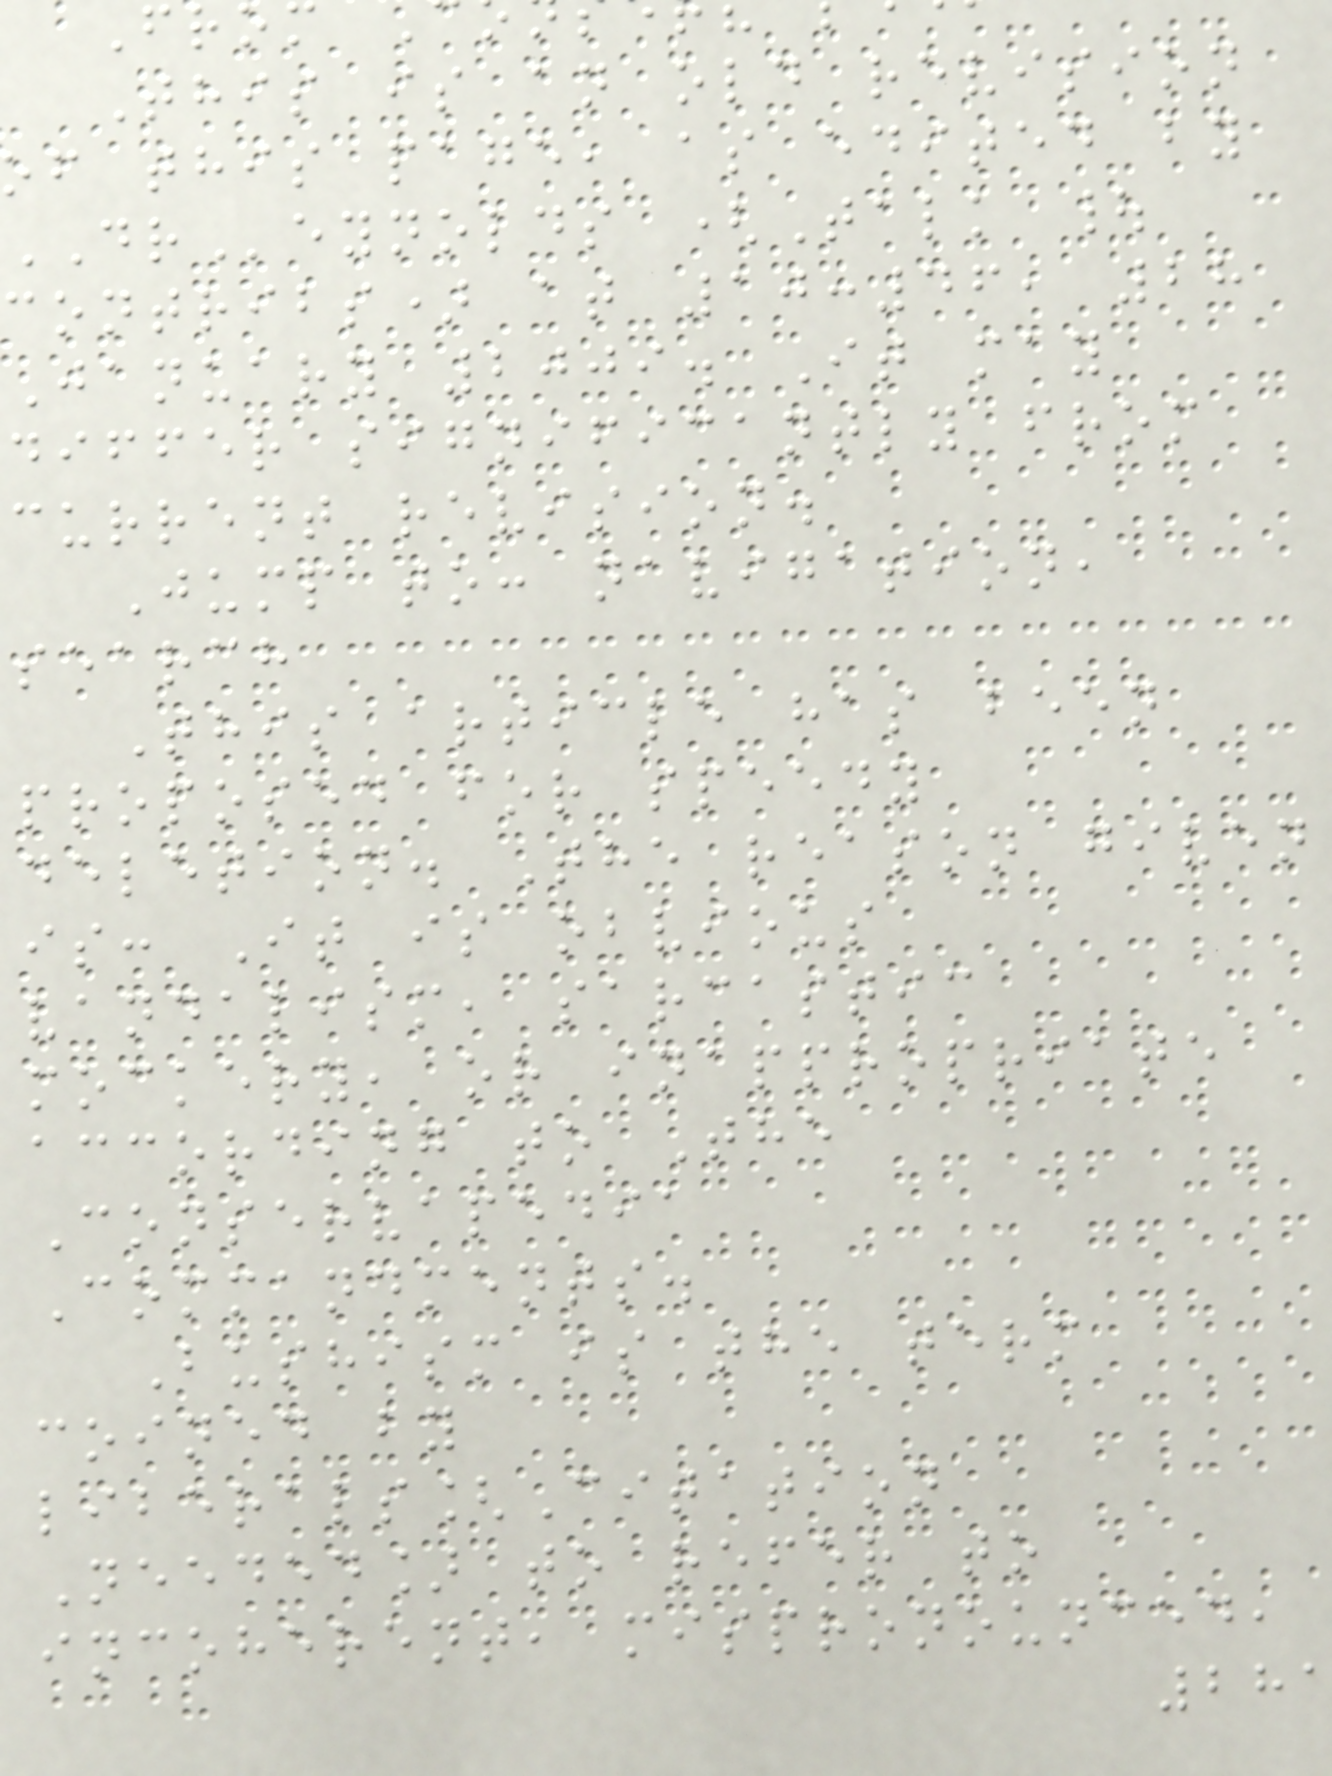This is an old revision
of this page, as edited by
DReynolds (Talk |
contribs) at 10:46, 28
January 2009. It may
differ significantly from
current revision.
Jump to: navigation,
search
This article has been
proposed for speedy
deletion. The reason given
is: It is obvious
vandalism, sarcastic
mockery, or inappropriate
according to The
Conservapedia
Commandments.
Bushism is the term
coined by
liberals[Citation
Needed] to refer to
incoherent, mispronounced,
